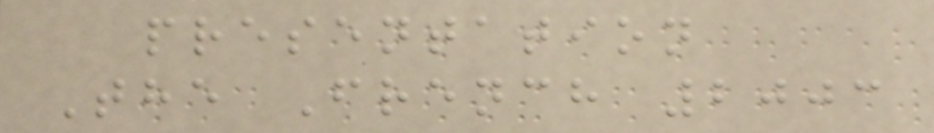presentation
The French 2003
